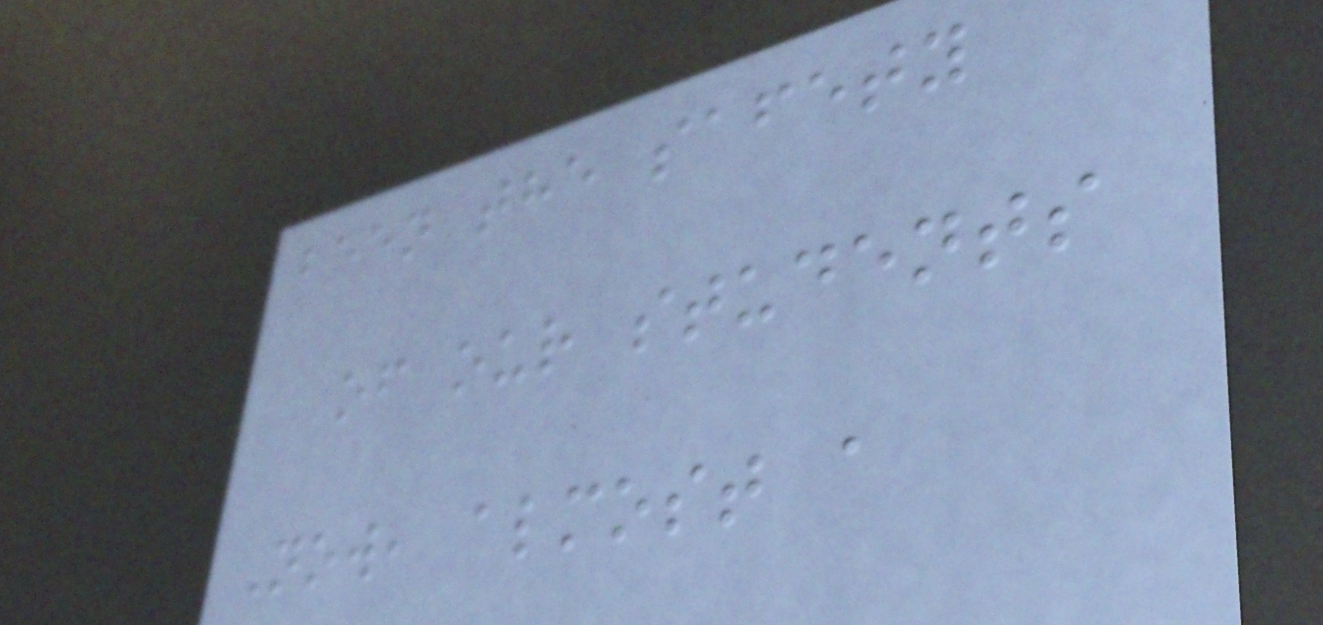been the safety
of our students
Now, almost a
